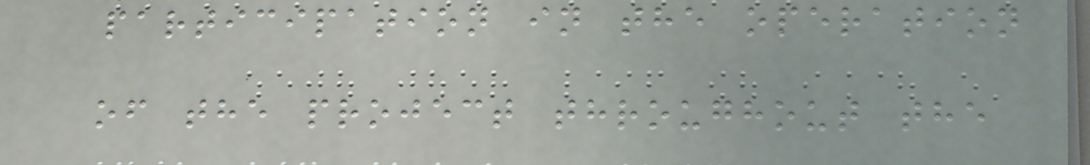participation in the operation
of the project throughout the
